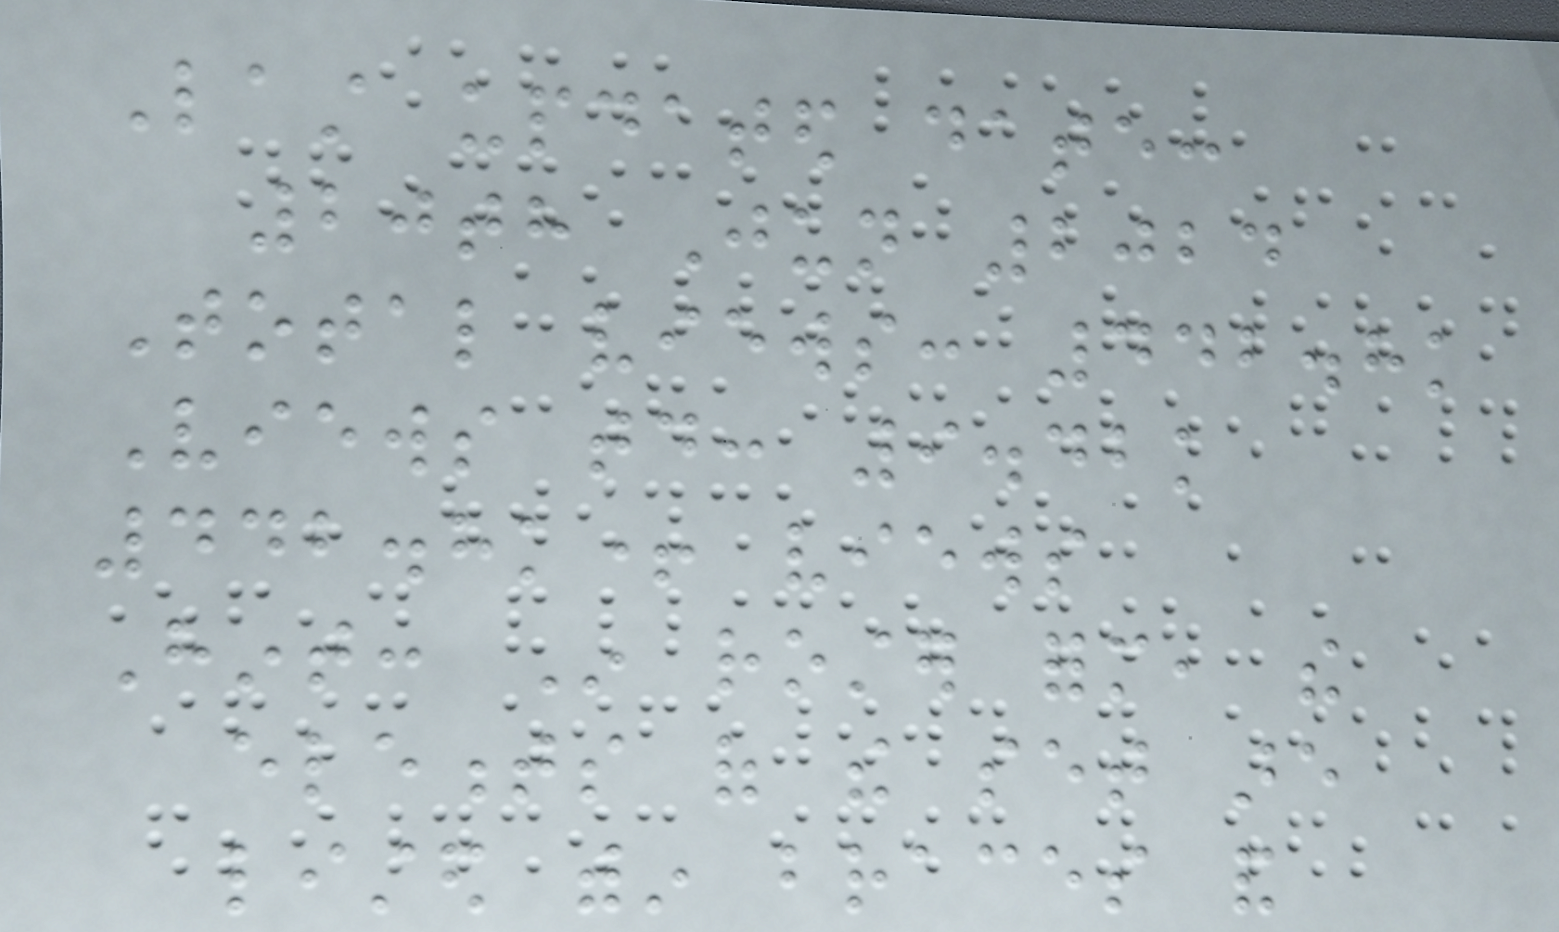Last updated date:
20th Jun 2024
Total views: 442.8k
Views today: 9.42k
442.8k+ views
Hint: In roster form, the
elements of the set are
listed within braces and
